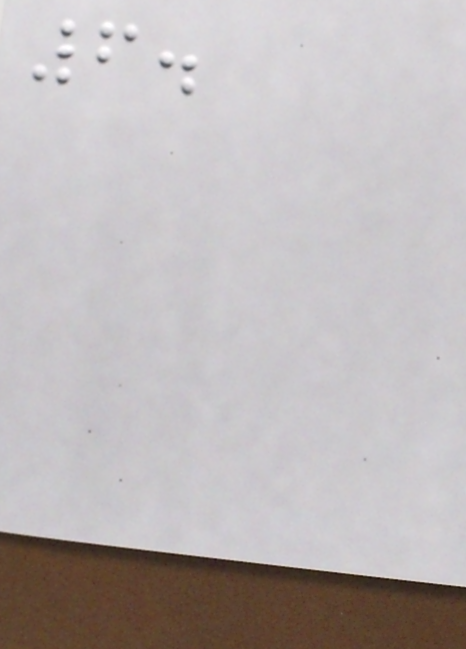6.
